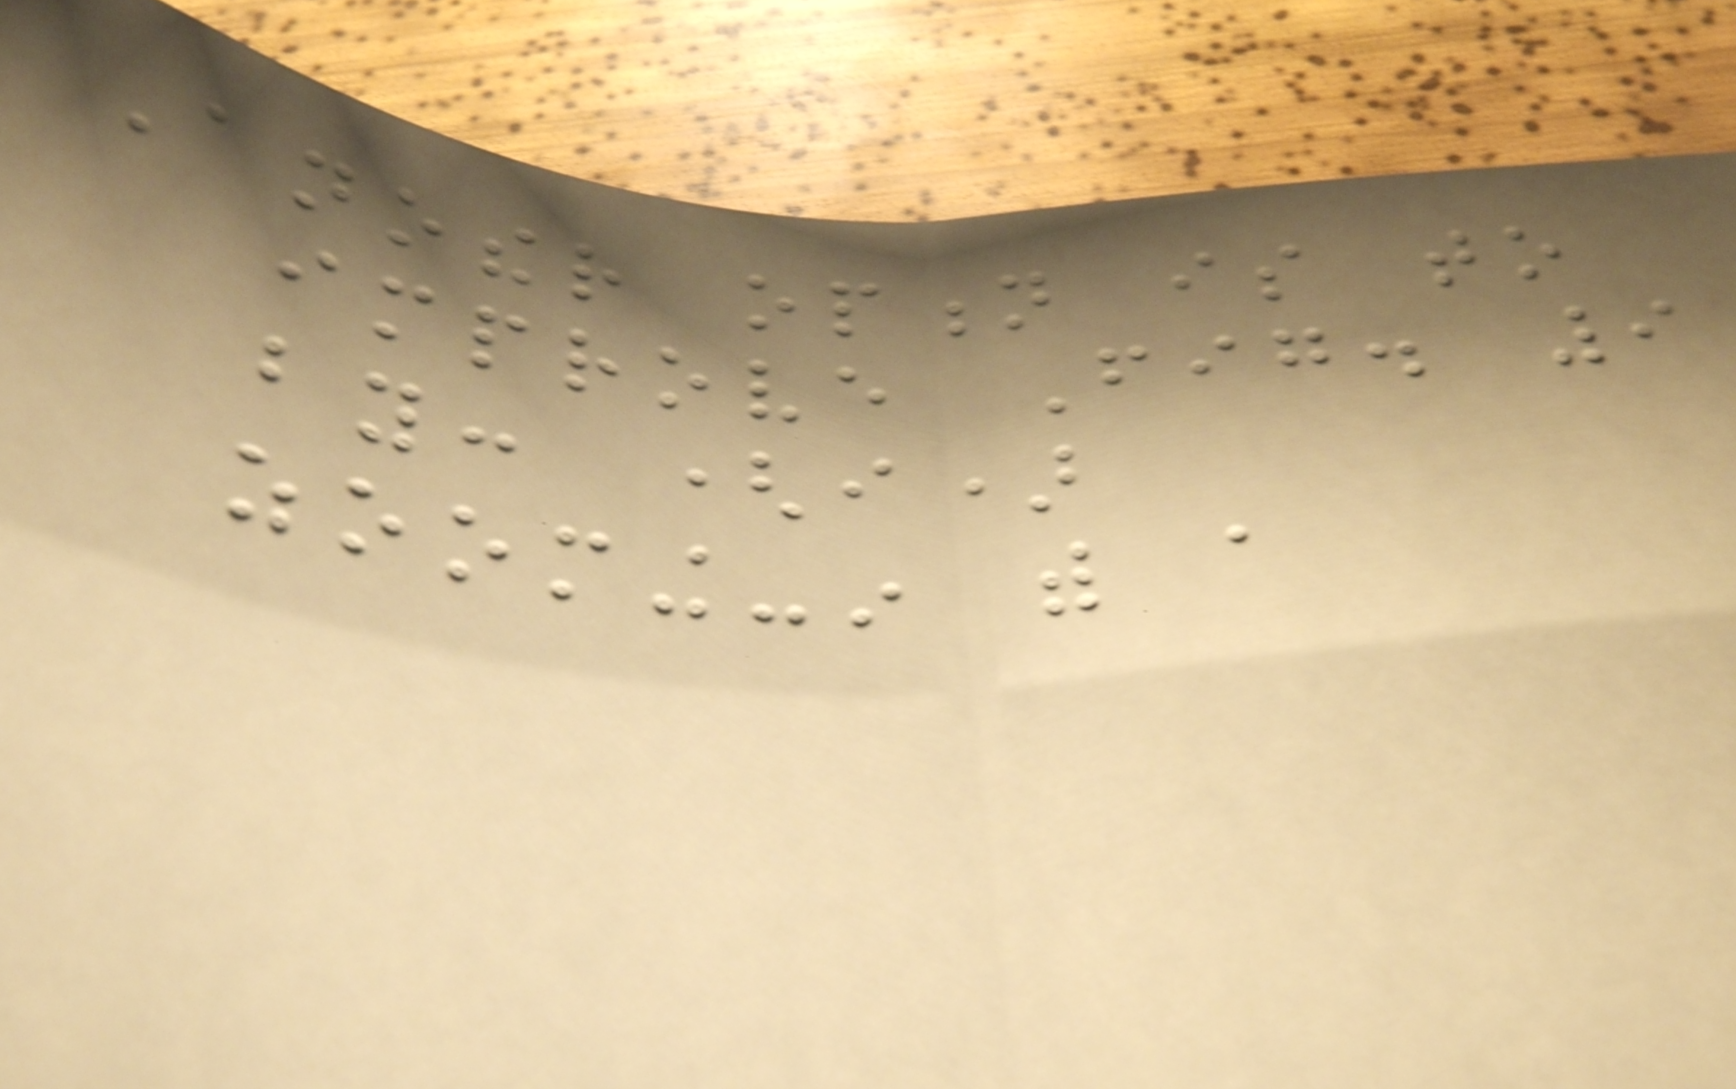Another option is to
improve Fig. 9
by: (i)
zooming-in with a
